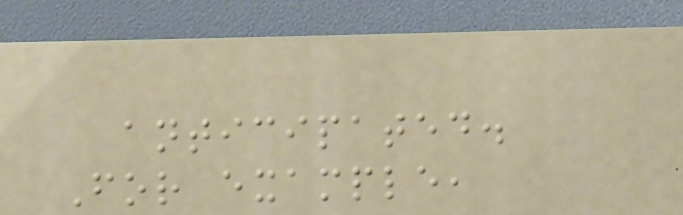anticipated.
For example,
